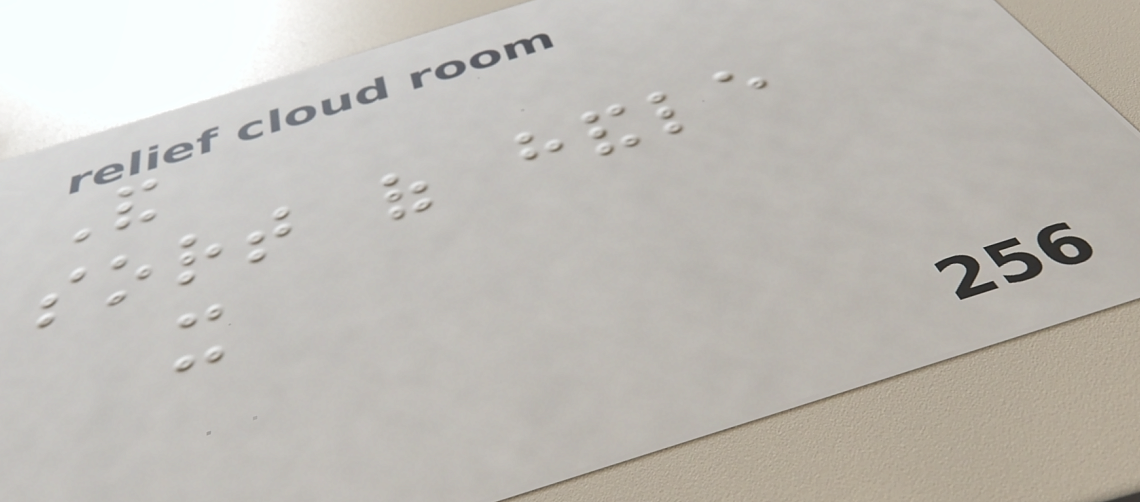And
sort of handle
it
